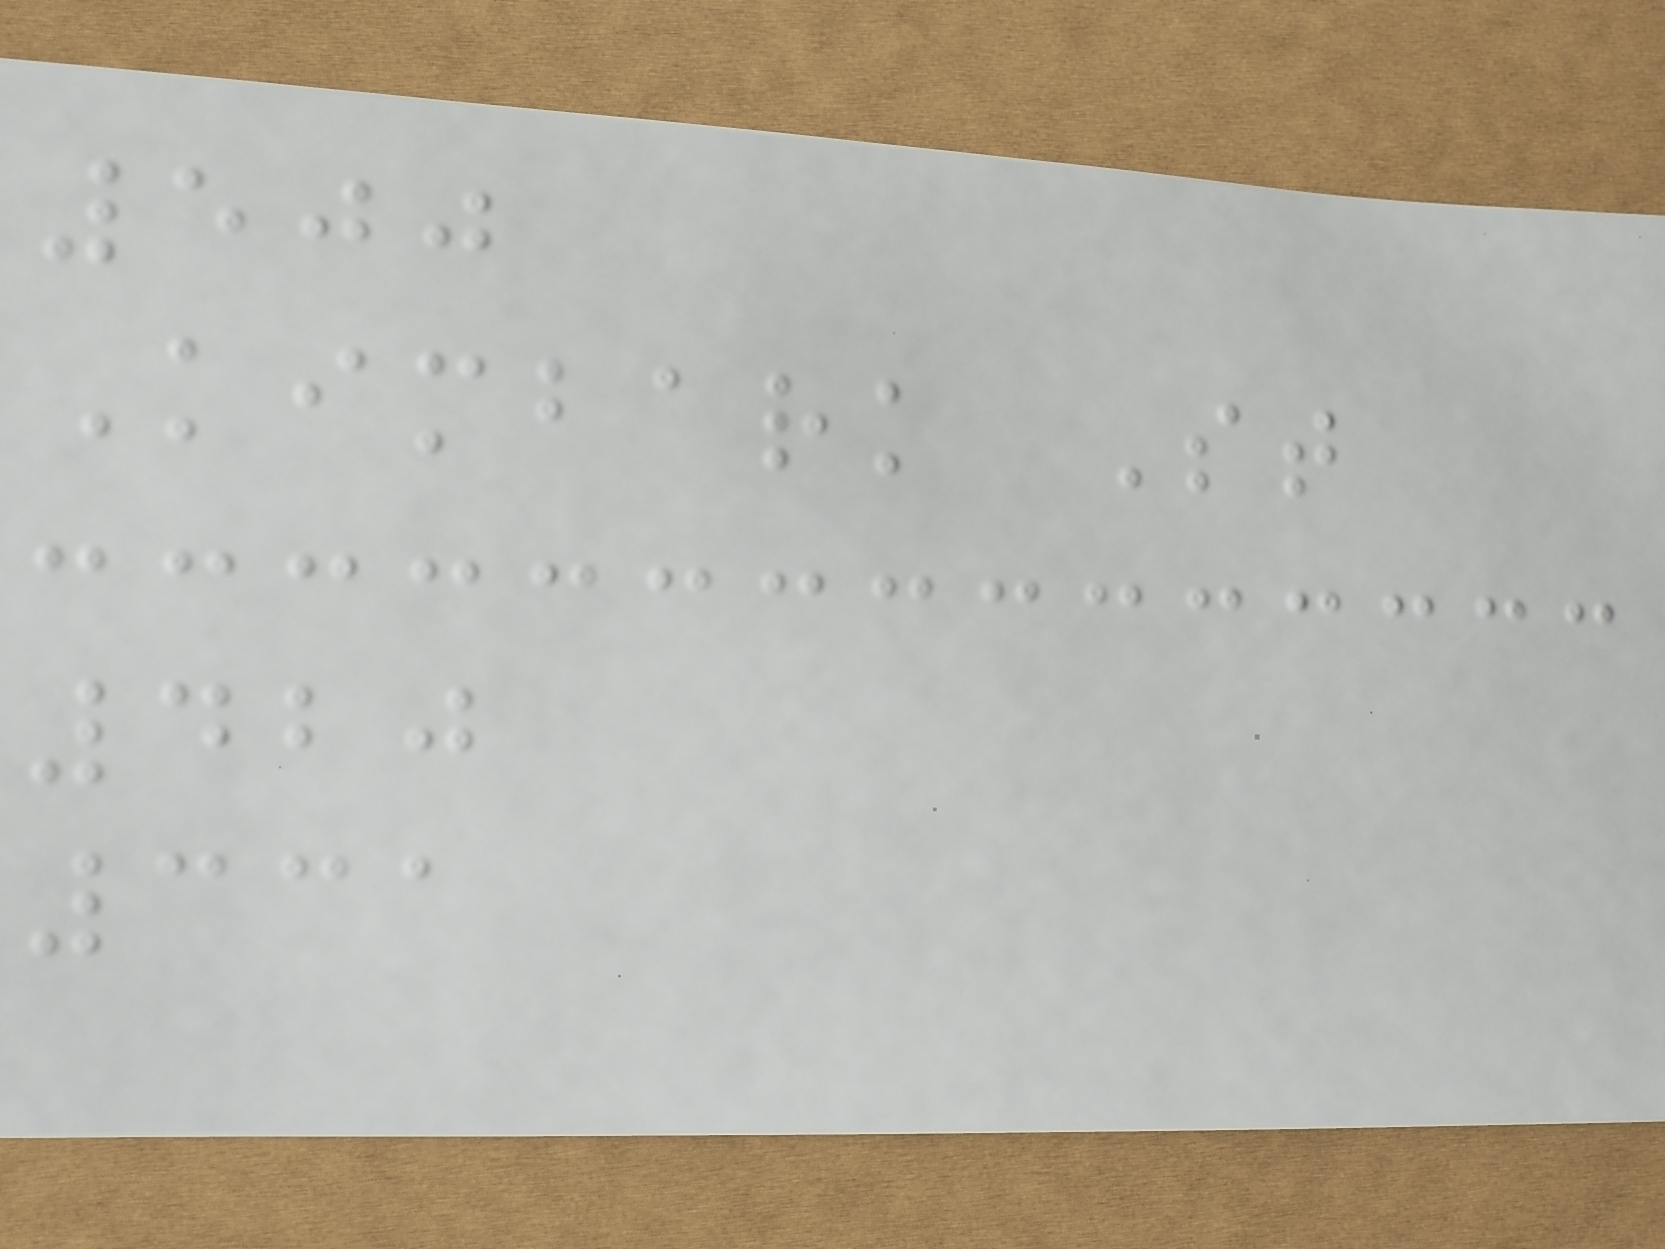500
Kimbark St
420
331
